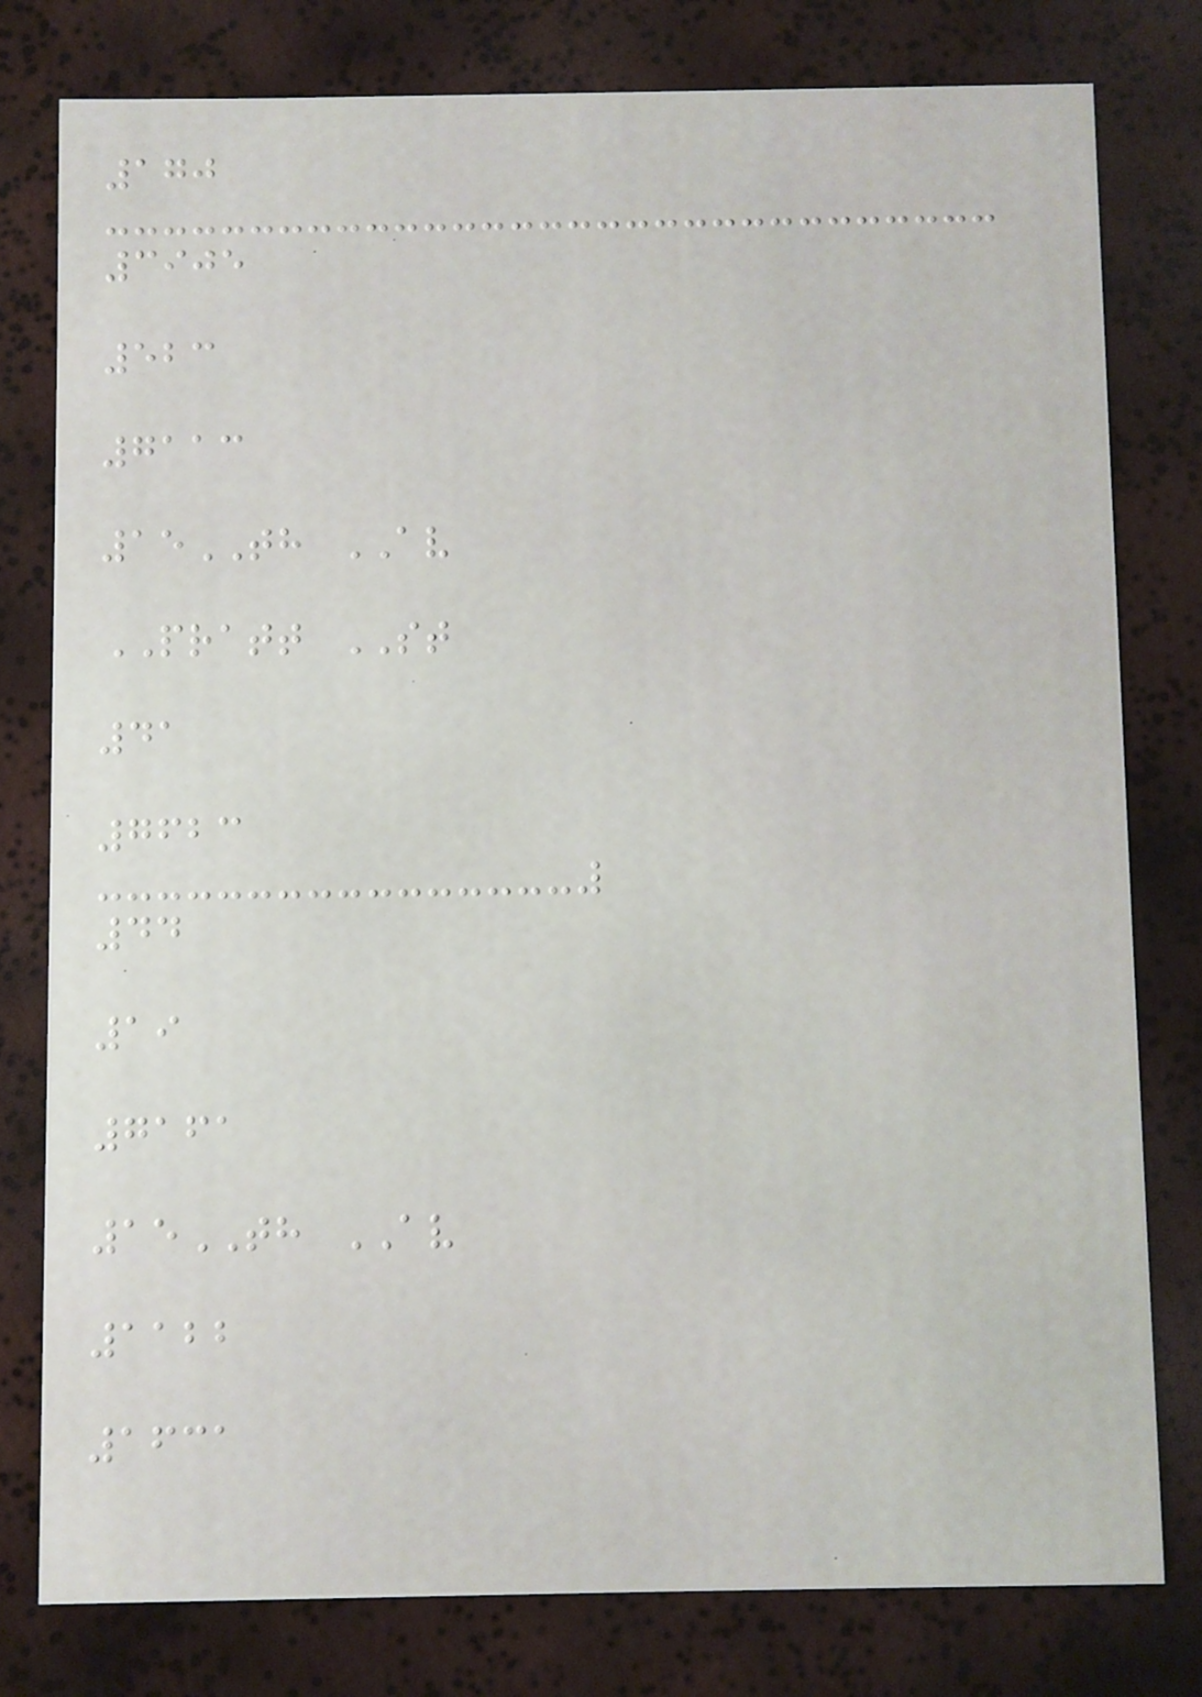170
3905
523
7113
15TH AV
PRATT ST
41
7623
44
19
7161
15TH AV
1122
1631
